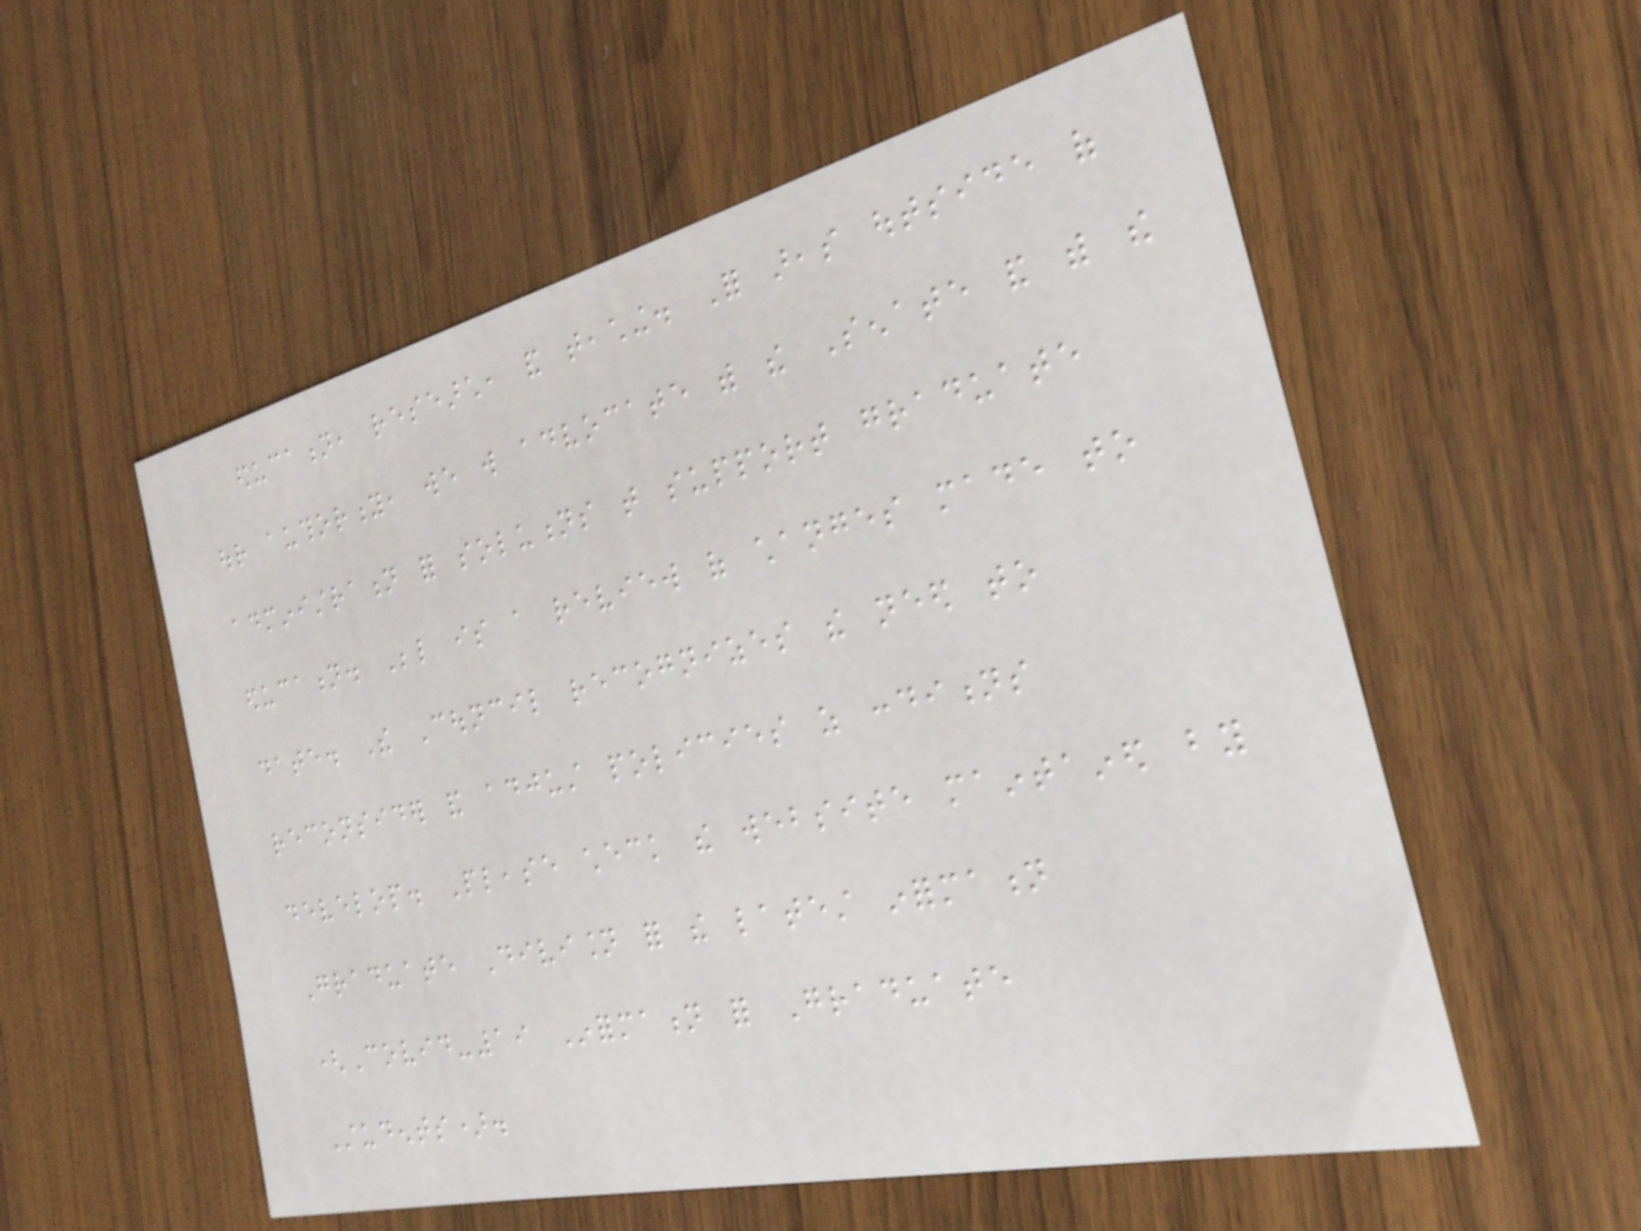education, research, and teaching. For areas outside of
our authority, we will advocate with the Senate and with the
administration for solutions that support graduate
education. Below is a review of changes made to
date. The Council recognizes the need to
reconsider and adjust policies as conditions
develop. Please check the website maintained by
Graduate Division for the latest information
(Covid-19 Information for Graduate
Students).
